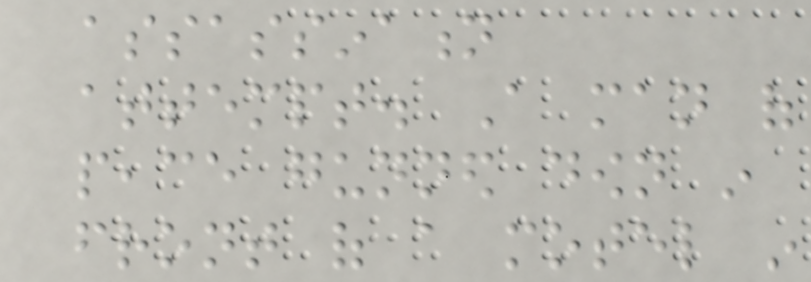assassination
attempt. A man of
peace gunned down in
front of a motel in
